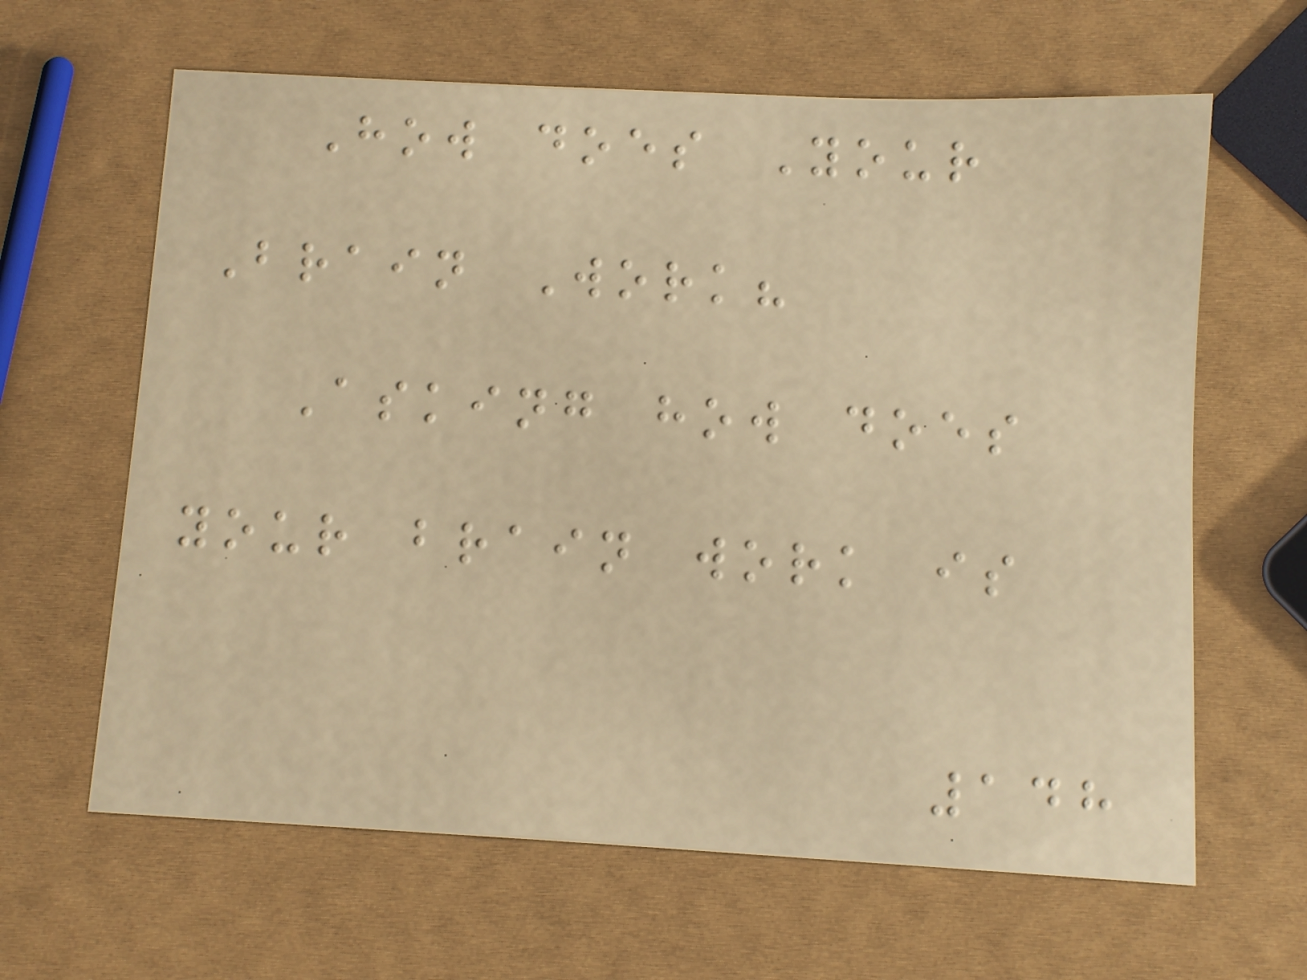How does Your
Brain Work?
Asking how does
your brain work is
148
